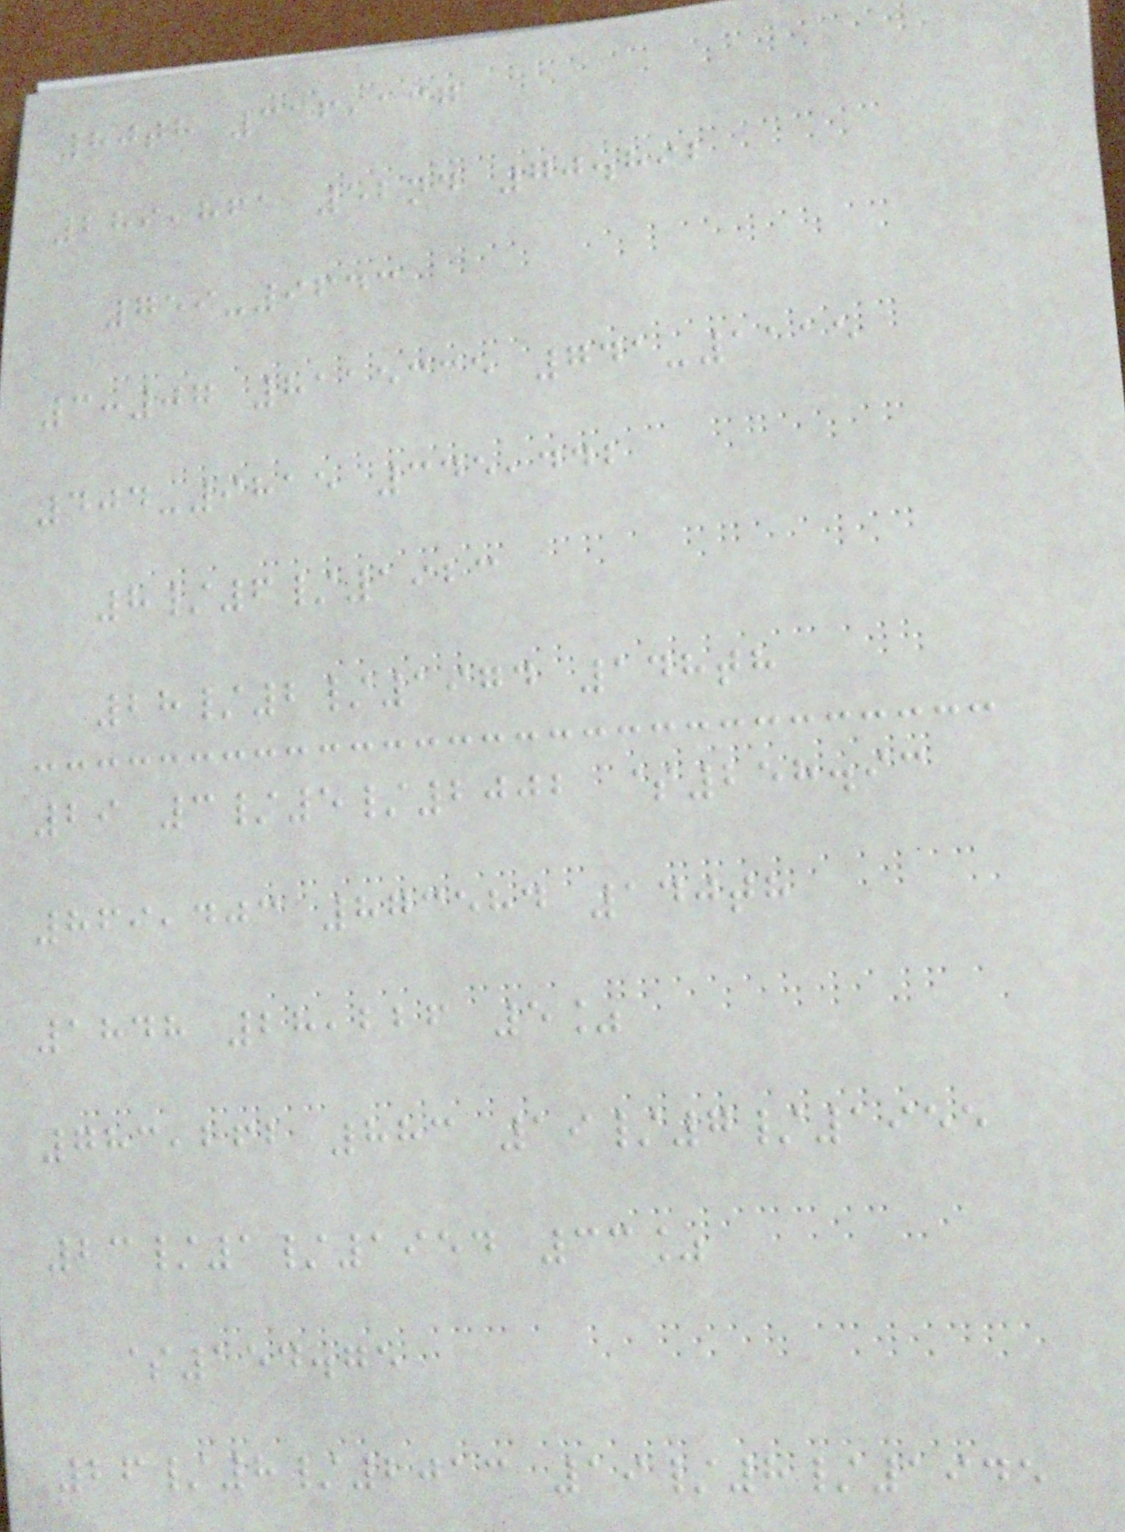80th 316,137
289,861 52nd 70.892
759-9643
3:07 8115335 741-1115
404-9815 345,442
8/6/1923
28/2/1974 148th
29 3/5/2002 $258.93
869,403 873584 140th
1848 28,226 5%
783,262 883 19/7/1955
23/1/1954 33%
$154.75
26/8/2013 19/8/1945
